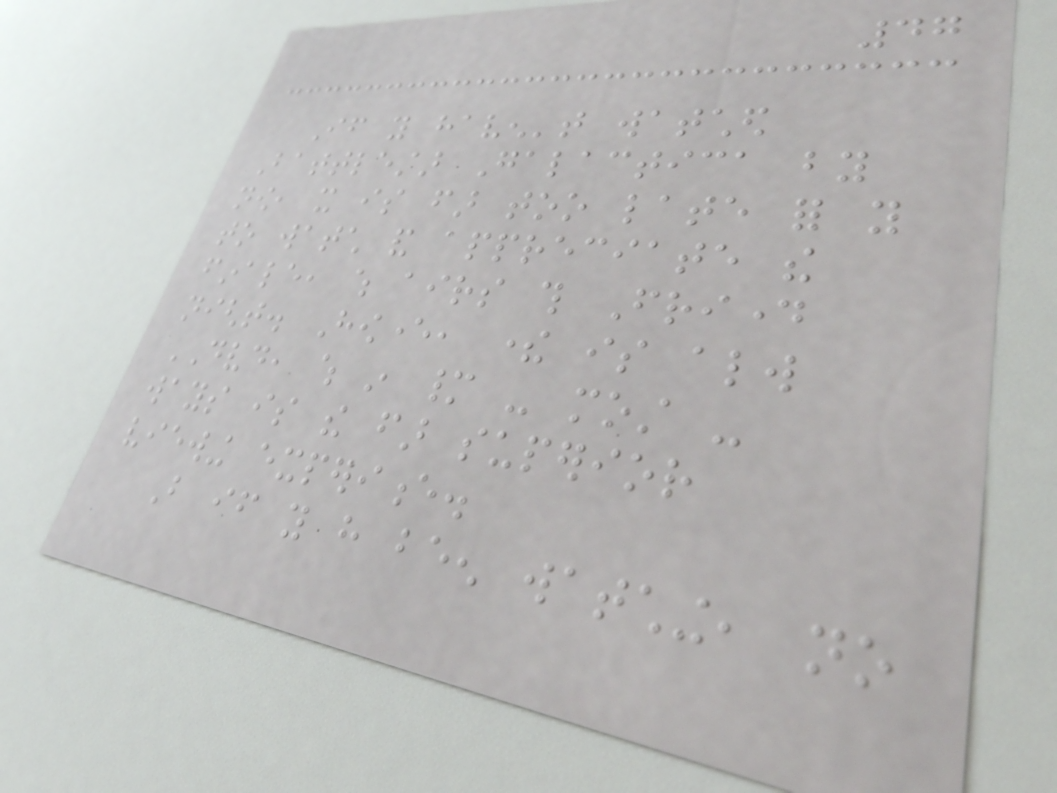47
If you haven't watched
Battlestar Galactica by
now, it is far too late for you
to watch and appreciate the
finale, which airs this Friday
night. However, there is always
DVD, which in many - most -
ways is the far superior
viewing experience.
But if you have been watching, no
